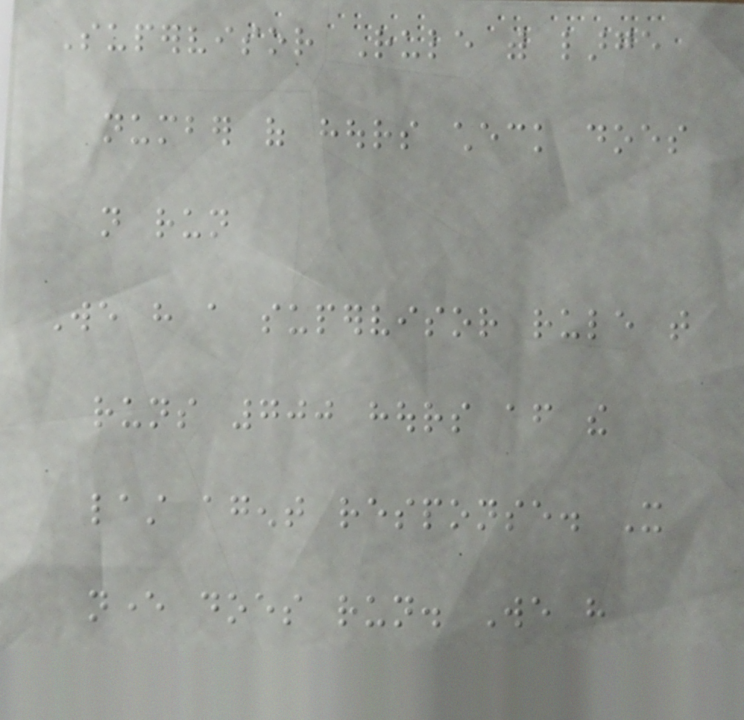Supervisor Rule with large
number of hours check does
not run
We have a supervisor rule that
runs 700 hours after the
last agent response. It
never does run. We have
